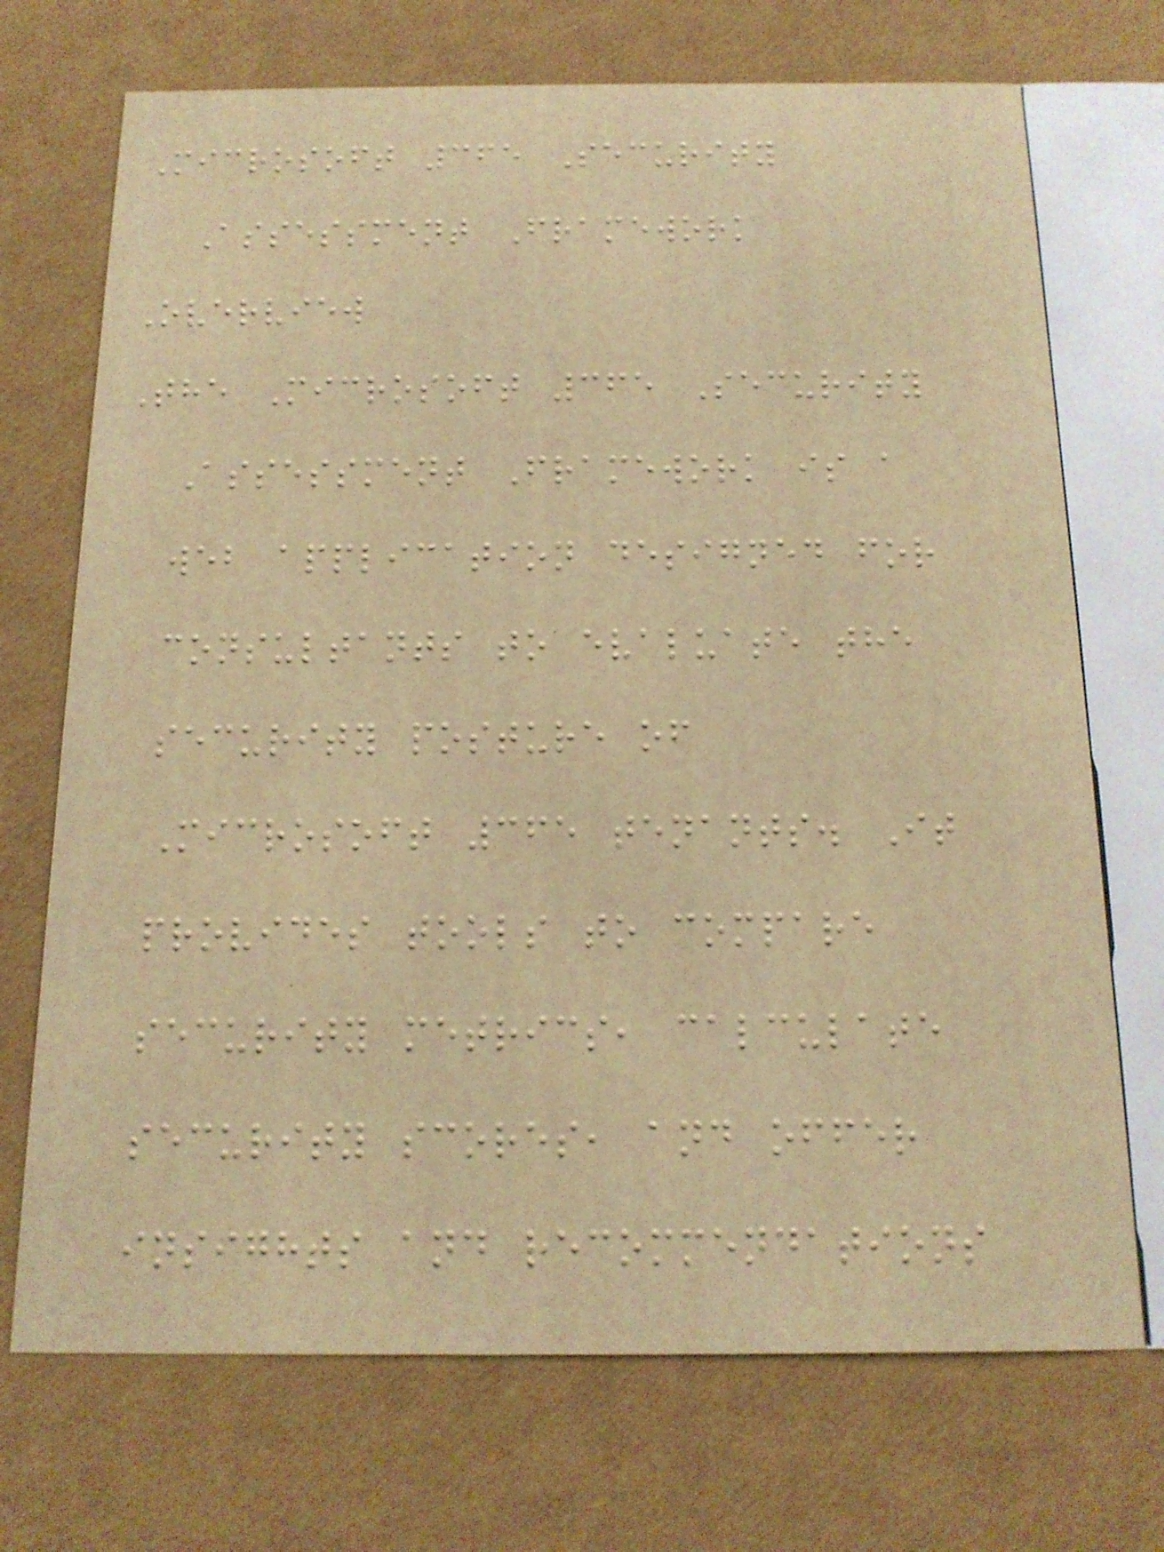Microsoft 365 Security
Assessment Framework
Overview
The Microsoft 365 Security
Assessment Framework is a
web application designed for
consultants to evaluate the
security posture of
Microsoft 365 tenants. It
provides tools to compare
security metrics, calculate
security scores, and offer
insights and recommendations
